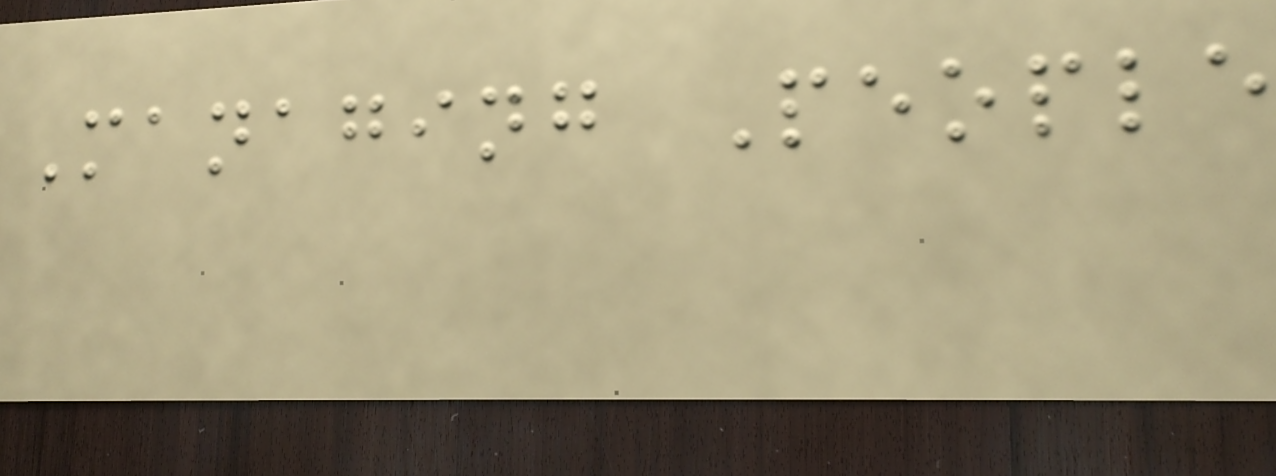Managing People
